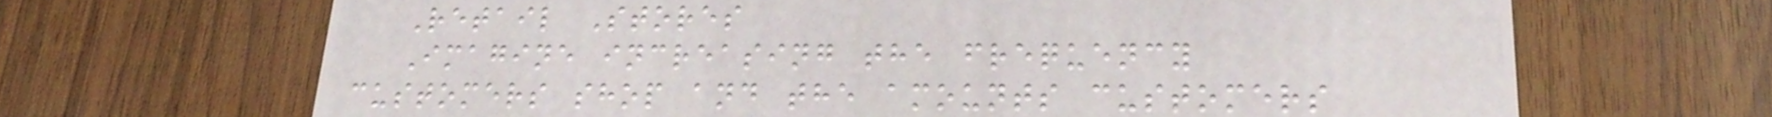Retail Stores
Imagine increasing the frequency
customers shop and the amounts customers
